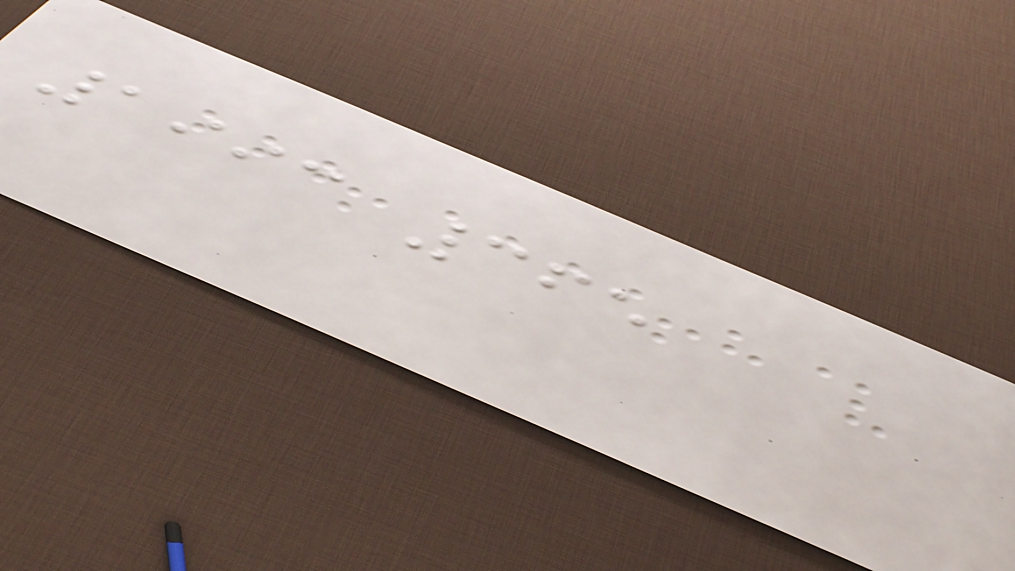1993 365
